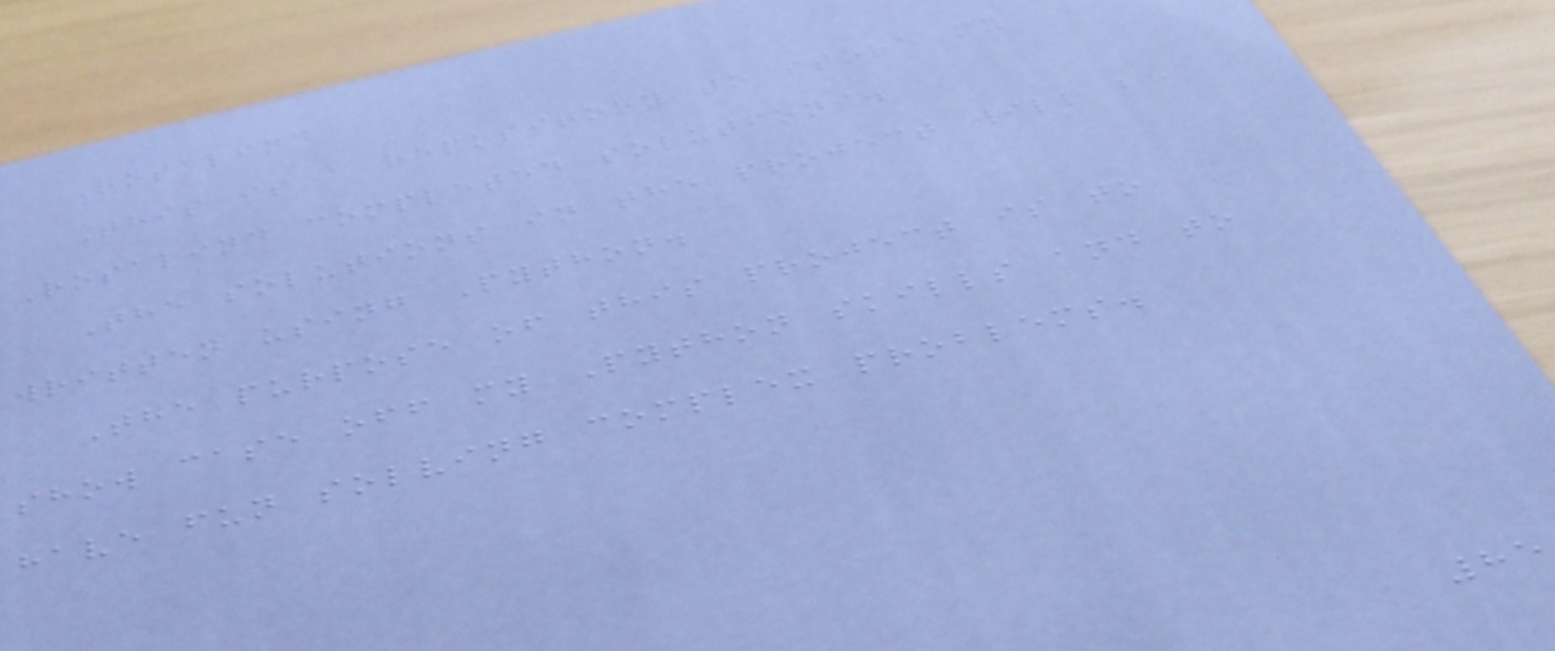Rosalind
This is a repository to store my
Rosalind completed solutions.
The solutions in the project will be
written using Python.
The purpose of this project is to
show case off my Python skills and to
have fun solving complex problems.
85
